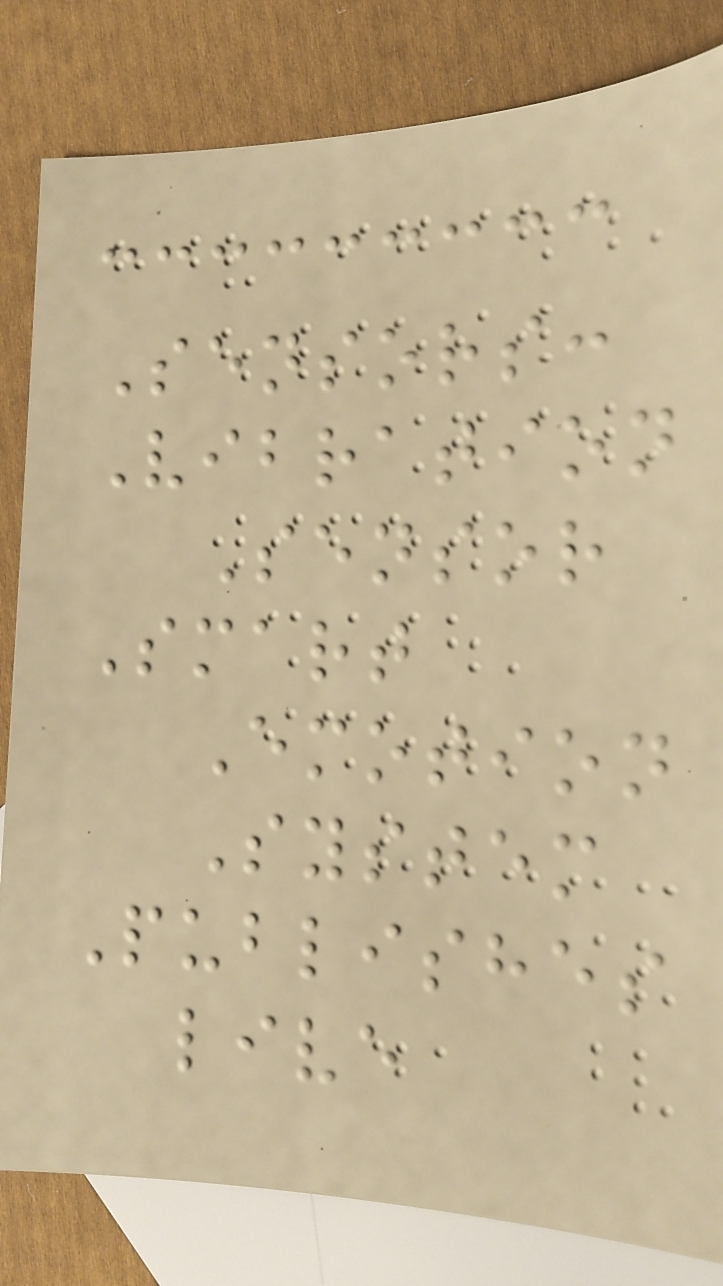Sensors:
Vibration
Sensor
Smart
Emotion
System
Publishes
live
